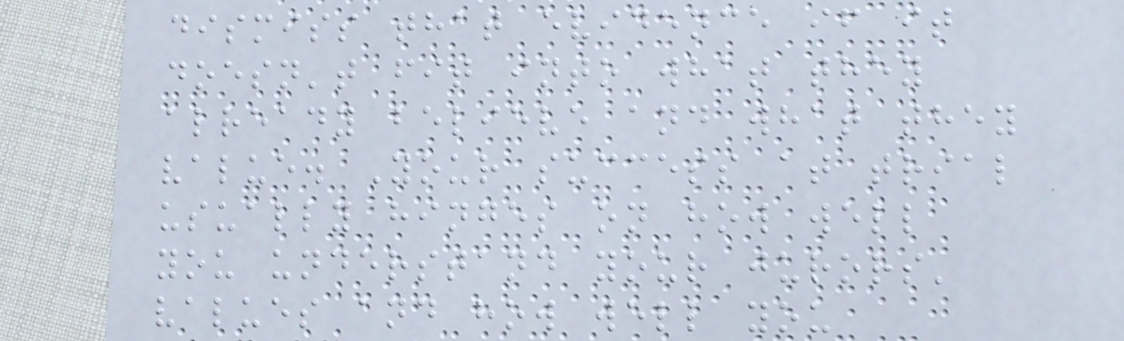dismiss that evidence if it
doesn't fit into what they
already believe and what they
value. Your success at trial
usually hinges on how well
you understand your jurors'
values and how well you
